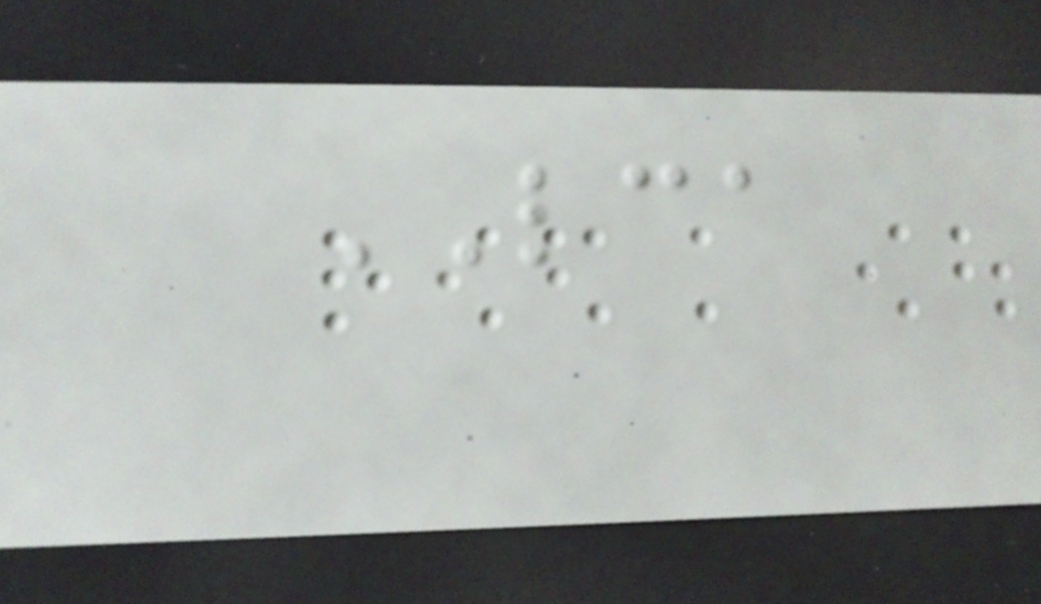LCA
